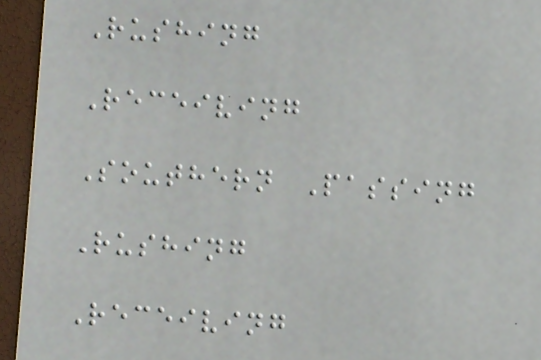Rushing
Receiving
Southern Passing
Rushing
Receiving
